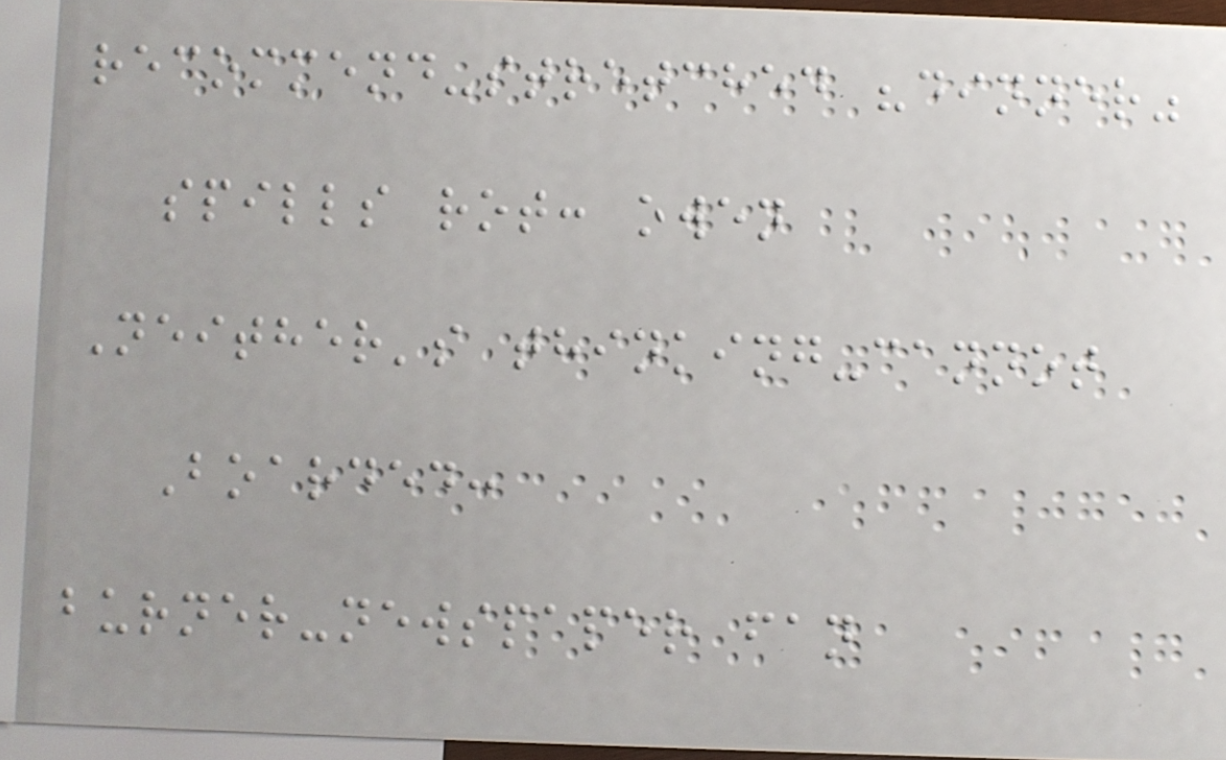recommend-stretched "dinner"
spills rot: owen
Neither's thinking-cannot
Boarded:
burner-newspaper fan
